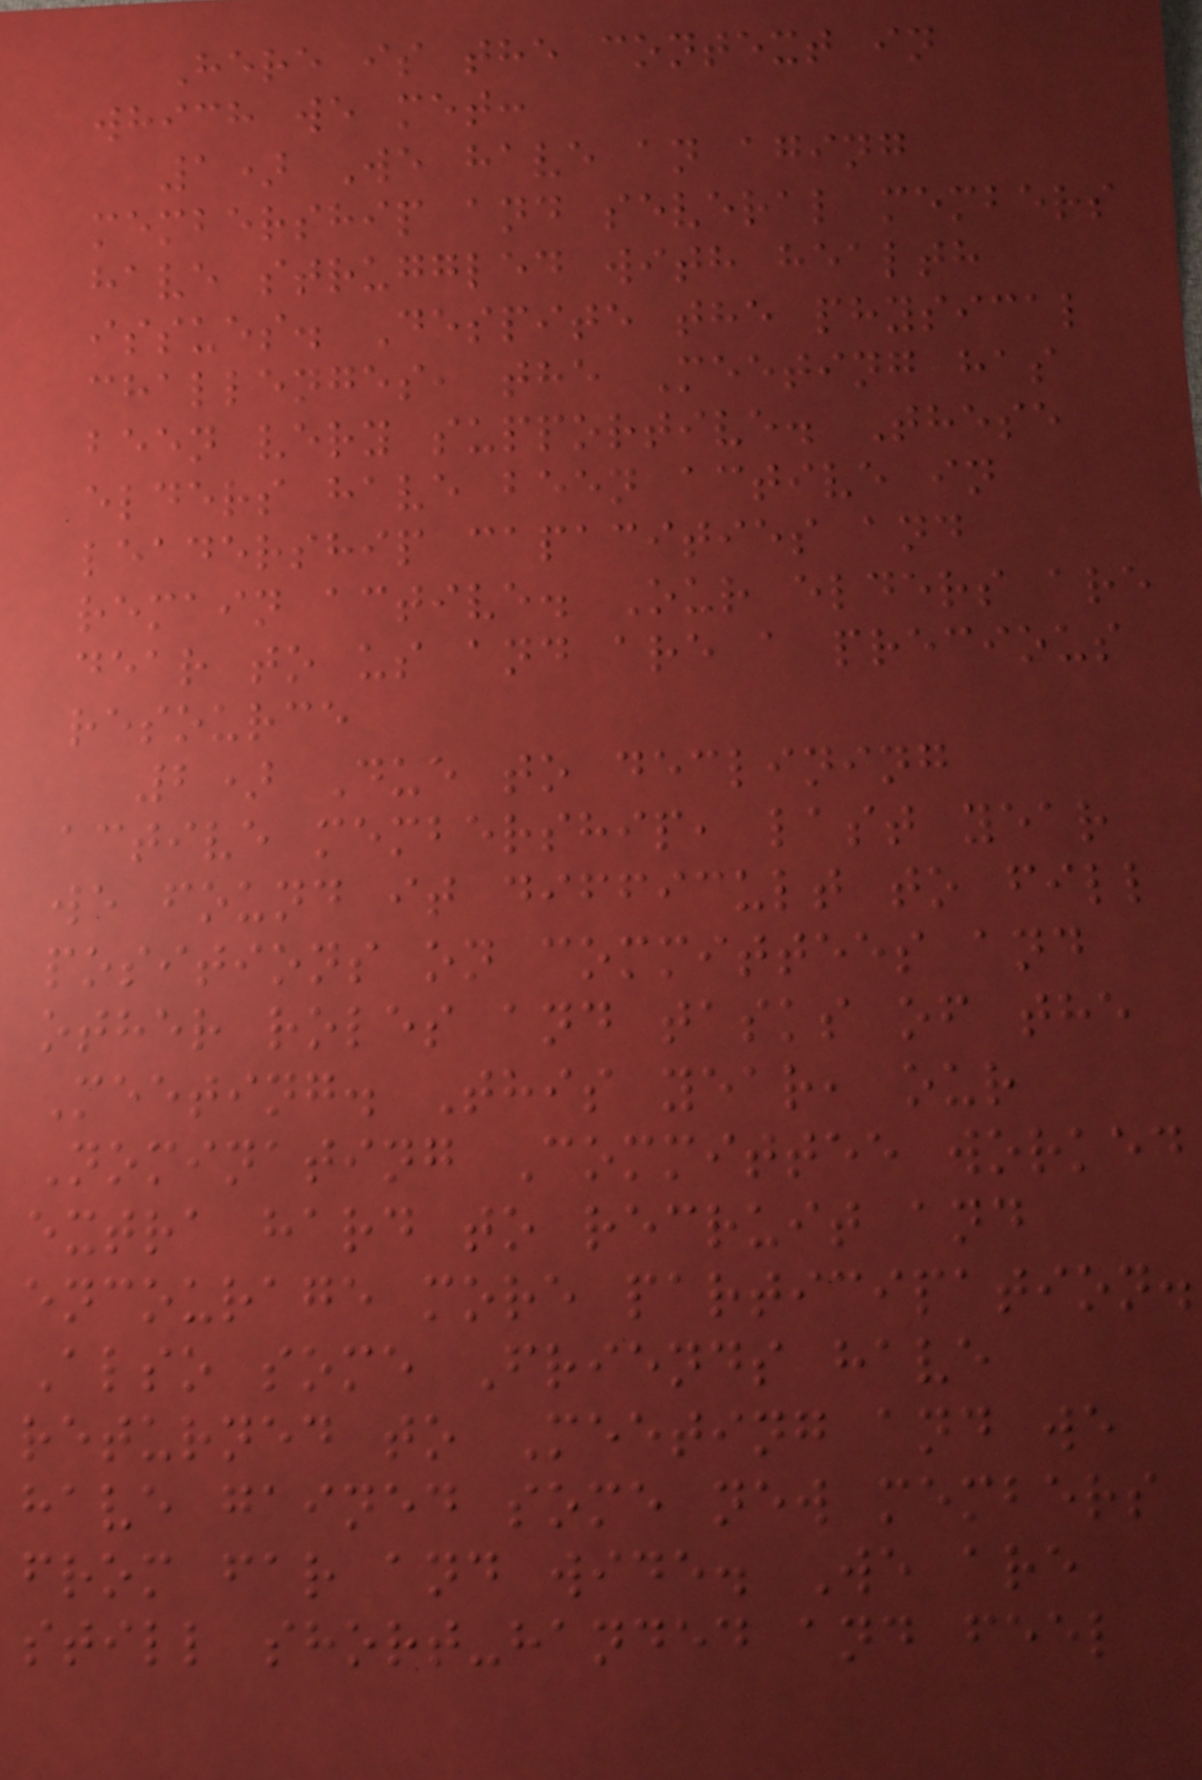Here is the context in
which we met:
1) We have an aging
membership and several members
have struggled with health
issues. Despite the physical
challenges, the Meeting has
been very supportive. These
elders have been active in
leadership capacities and
remain active. Our elders are
dear to us and are a precious
resource
2) Due to declining
active membership, last year
we found it difficult to fill
positions on committees and
other roles and tasks of the
Meeting. This year, our
Nominating Committee worked
extra hard to recruit and
encourage more participation.
Also some Friends have
returned to Meeting and we
have gained some new members
from far and wide. We are
still short-handed and feel
